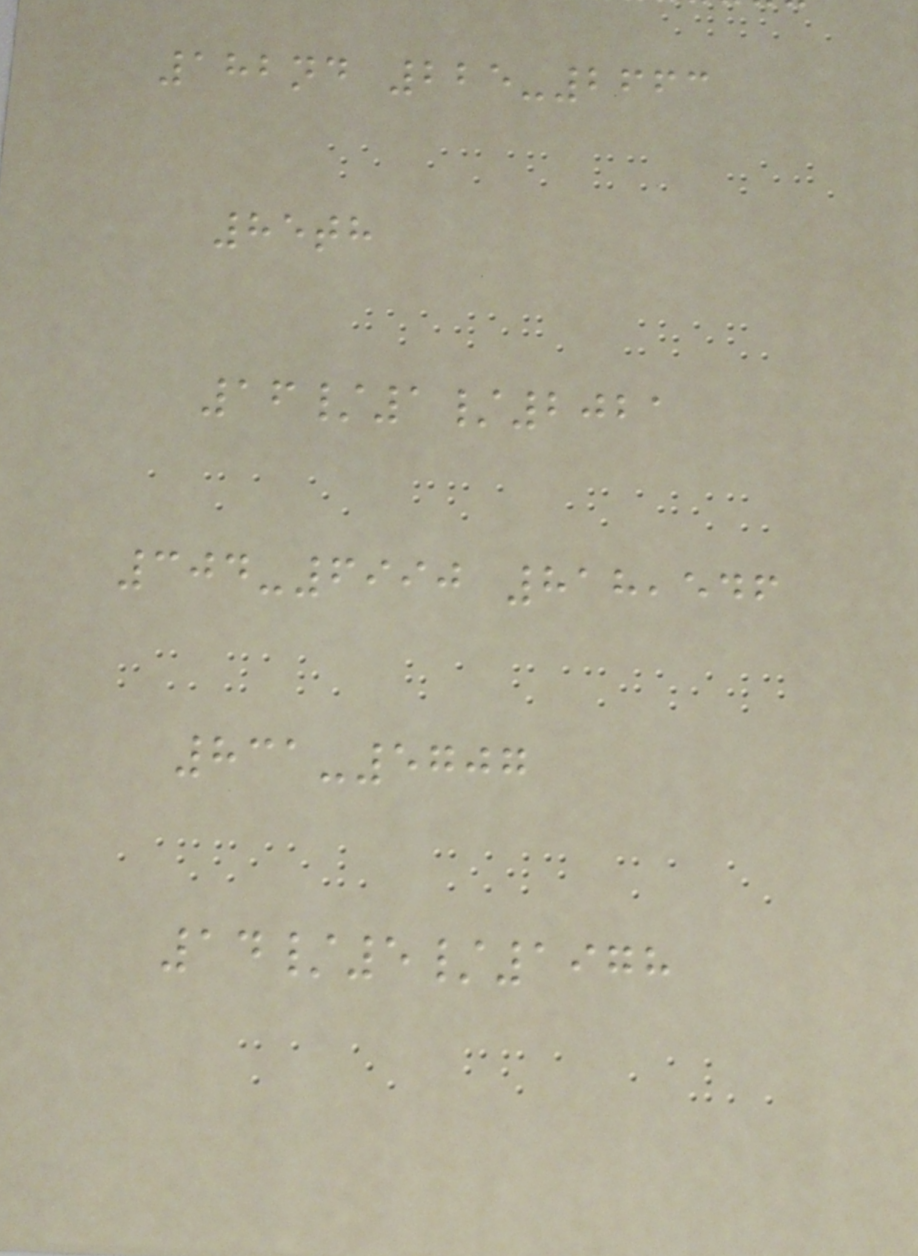182nd 225-2663
85th
16/1/2021
304-6990 818,546
831-5707
14/5/1978
